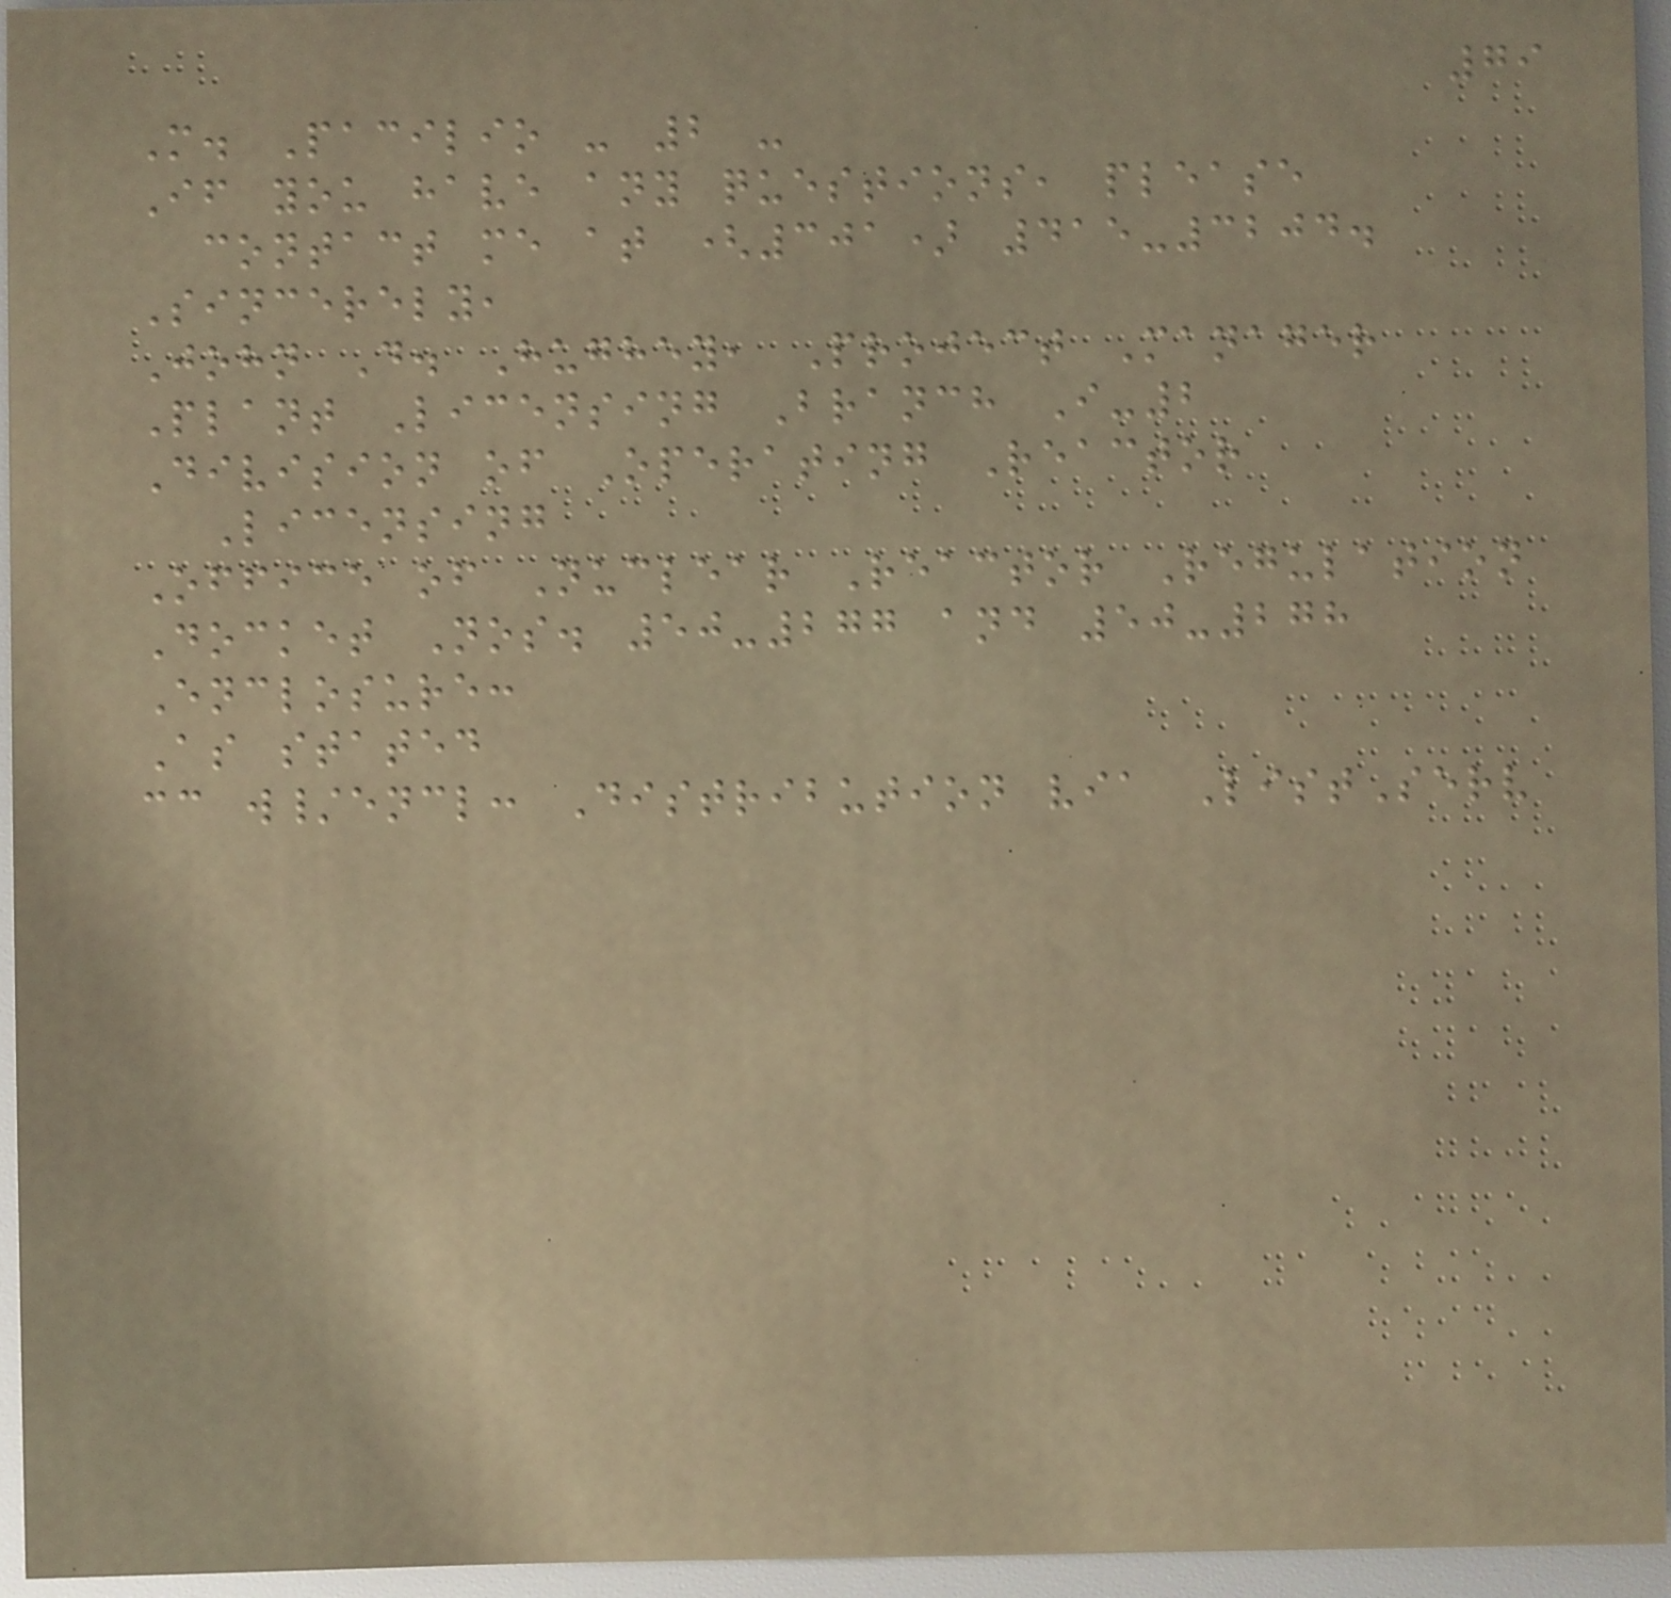79
M. Pacilio - 2 -
If you have any questions, please
contact me at (301) 415-3204.
Sincerely,
John D. Hughey, Project Manager
Plant Licensing Branch I-2
Division of Operating Reactor
Licensing
Office of Nuclear Reactor Regulation
Docket Nos. 50-277 and 50-278
Enclosure:
As stated
cc w/encl: Distribution via ListServ
